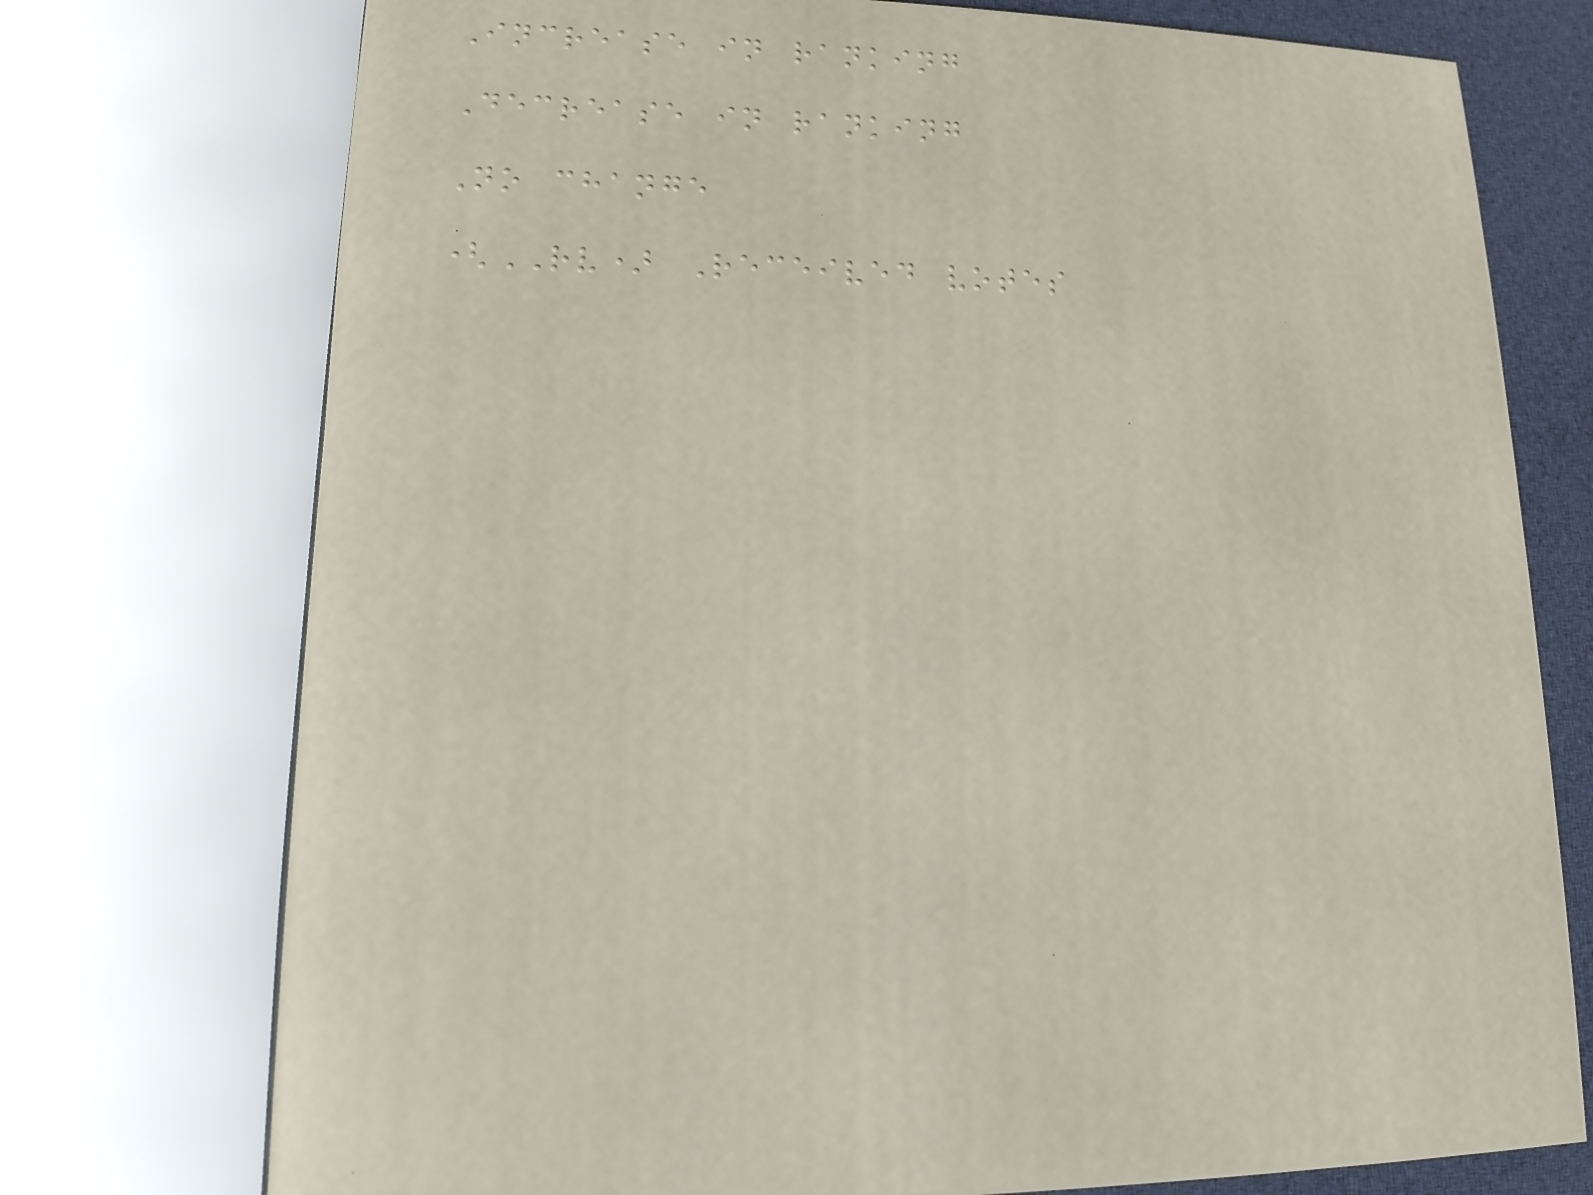Increase in ranking
Decrease in ranking
No change
(RV) Received votes
